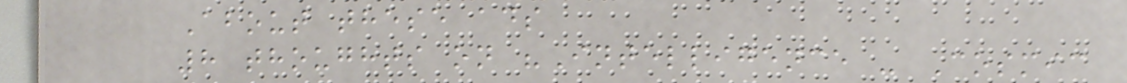About these ads
8 thoughts on "Intelligence - Cosmic
